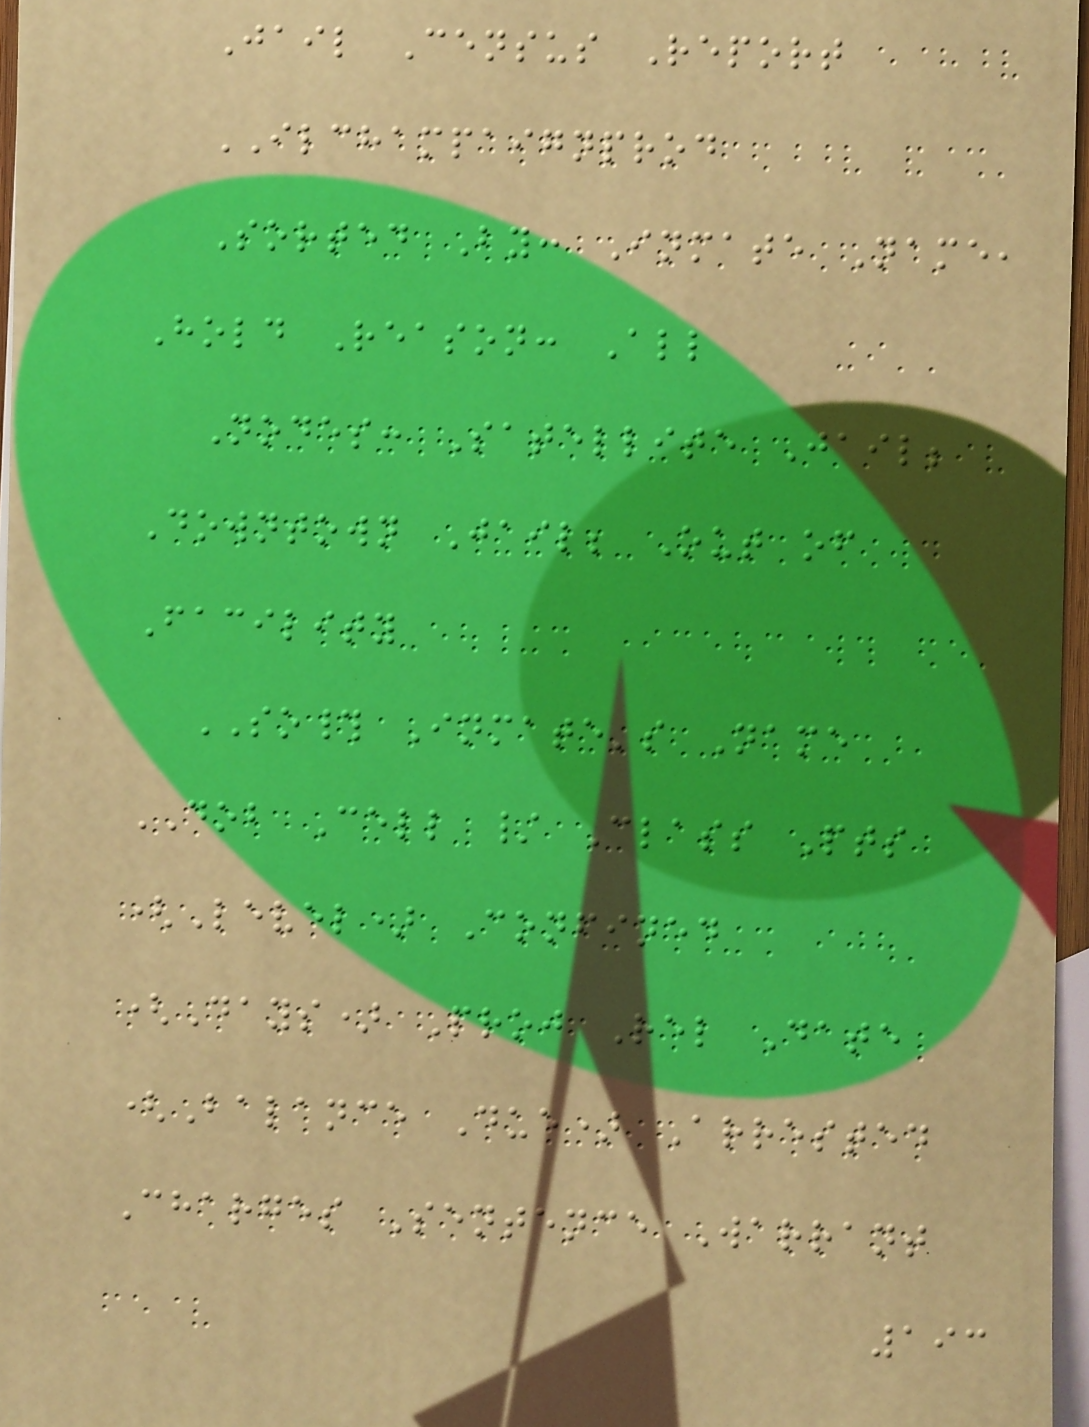Jail Census Report
ILCHAMPAIGNPROD
Sorted By: Inmate Name,
Hold Reason: All
Nodes: Satellite Jail;
Downtown Jail; Out of
Facility
SO# Inmate's Name
DOB Cell / Class Pts
(Level) Confined
(Days) Proj Rel Date
(Balance Due) Arrested
Charges Sentence Warrant
193
